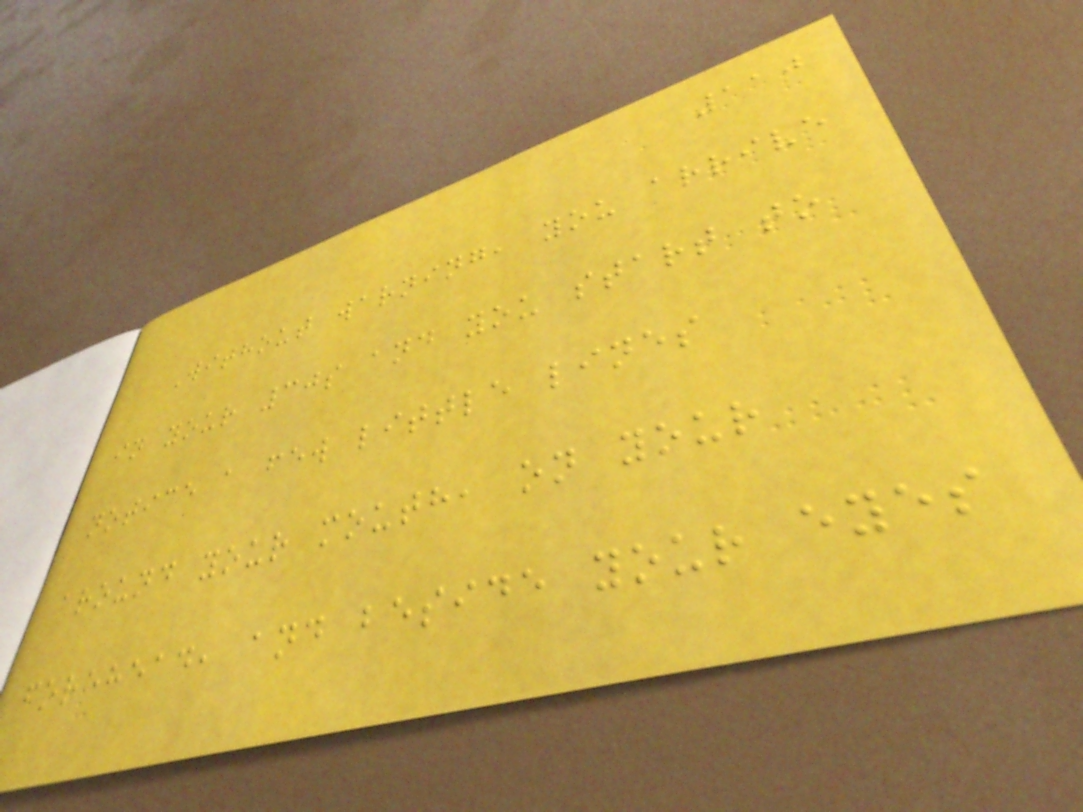110
Without warning, you arrive
in your 30s and you start to
notice a few little lines
around your mouth, on your
forehead, and beside your eyes
